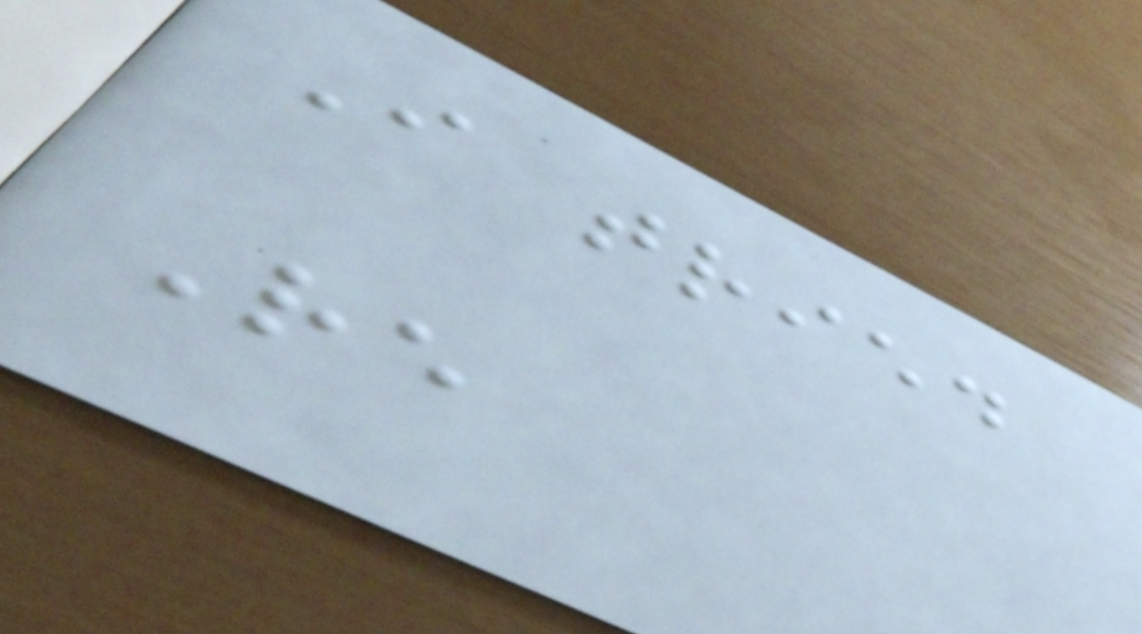I tried
Re
